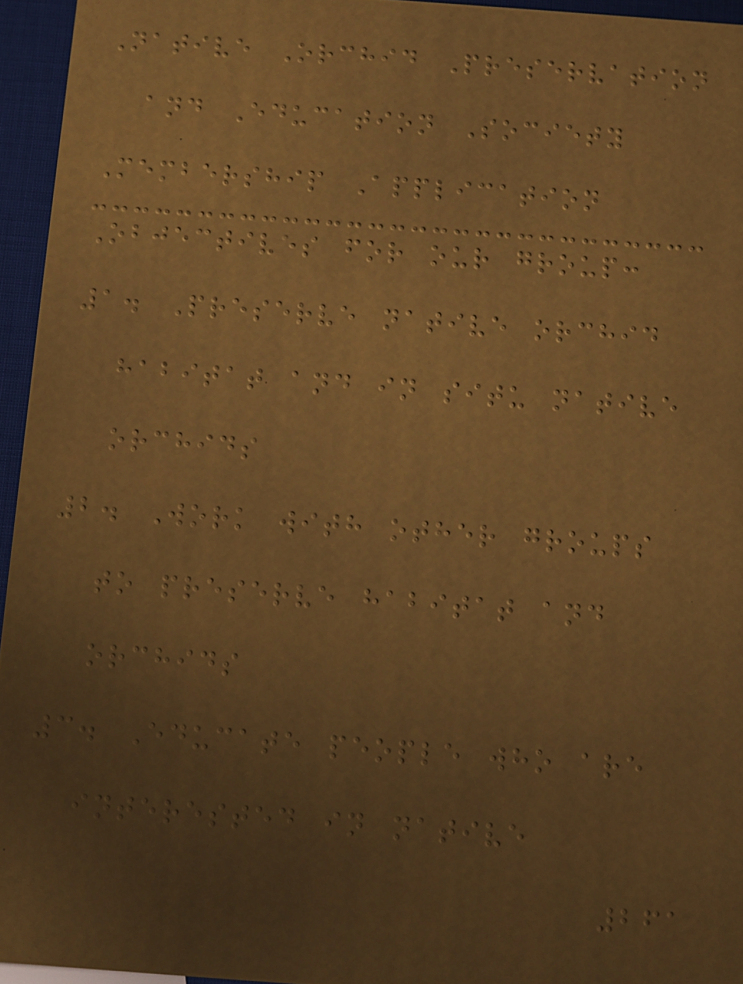Native Orchid Preservation
and Education Society
Membership Application
Objectives for our group:
1. Preserve native orchid
habitat and in situ native
orchids
2. Work with other groups
to preserve habitat and
orchids
3. Educate people who are
interested in native
261
